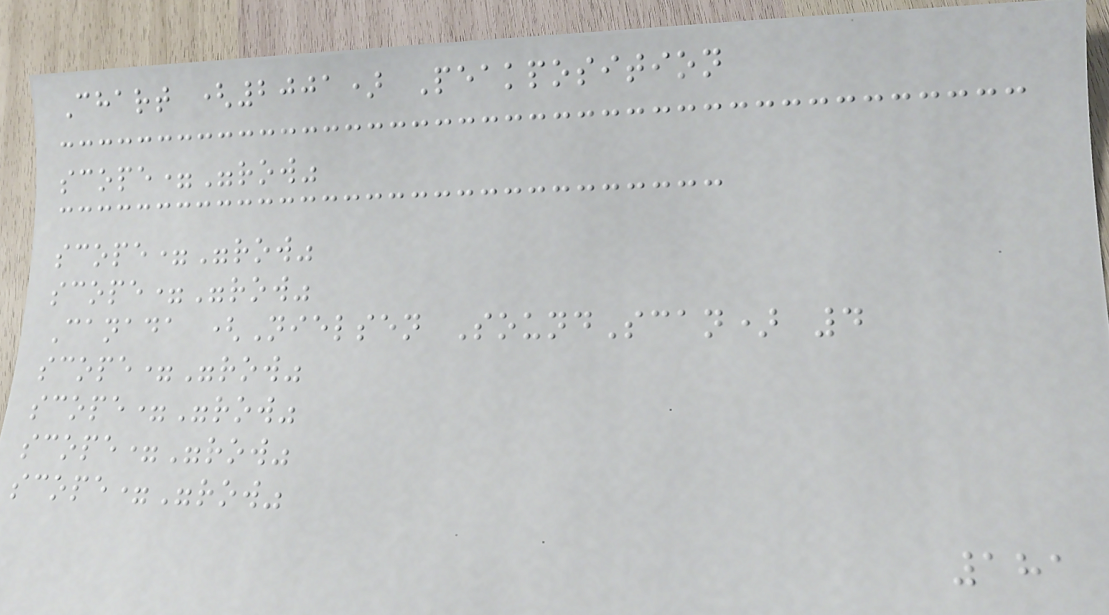Chart (2001) Peakposition
scope="row"
scope="row"
scope="row"
Canada (Nielsen SoundScan) 4
scope="row"
scope="row"
scope="row"
scope="row"
181
